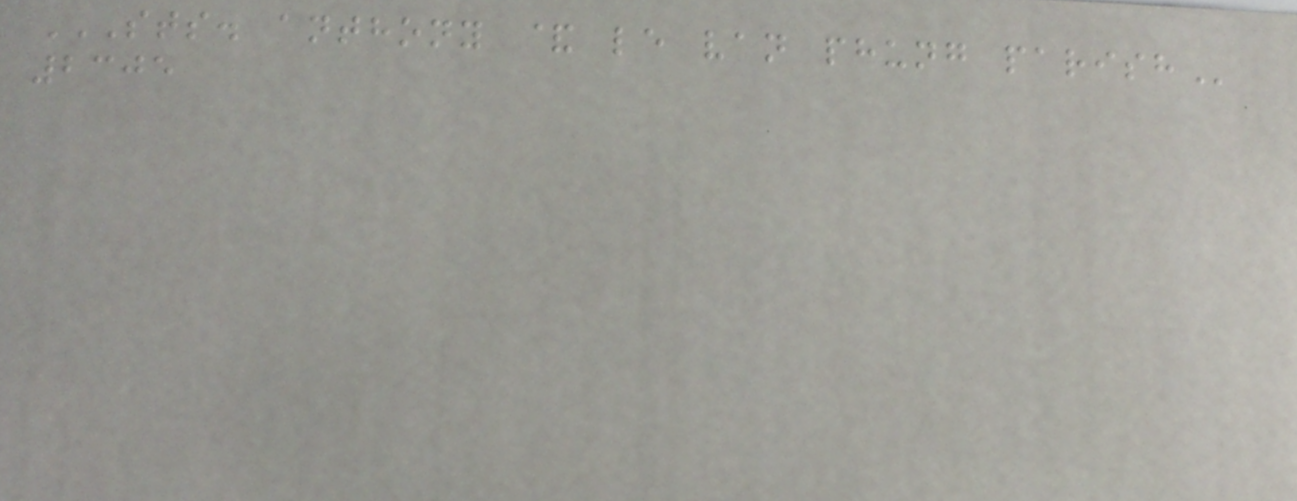STS. ANTHONY & LE VAN PHUNG PARISH
2305
